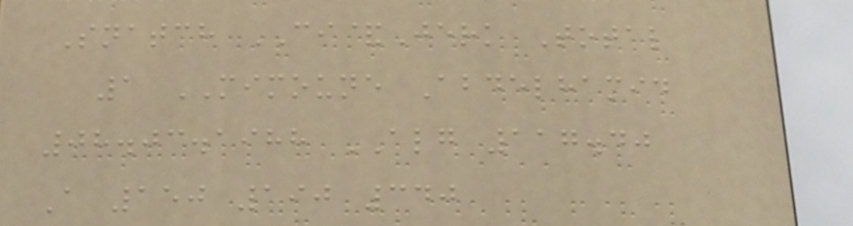Snatch CI&Jerk Total
1 MIMOUNE Abdelhamid
08.03.1988 ALG 117.40
A 150 190 340
